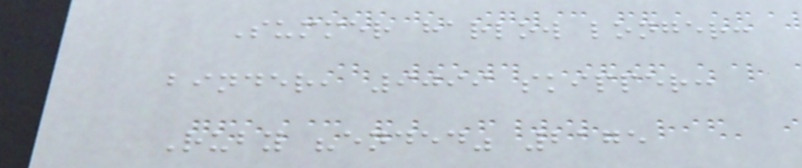Summer harlow longer:
binder, 9099 skipper:
Ruby "ended" 2175
